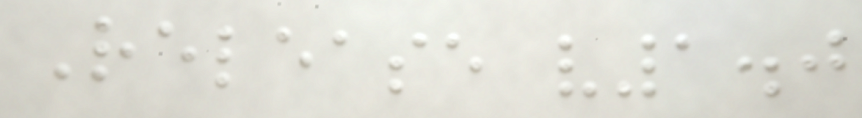Release v1.0
